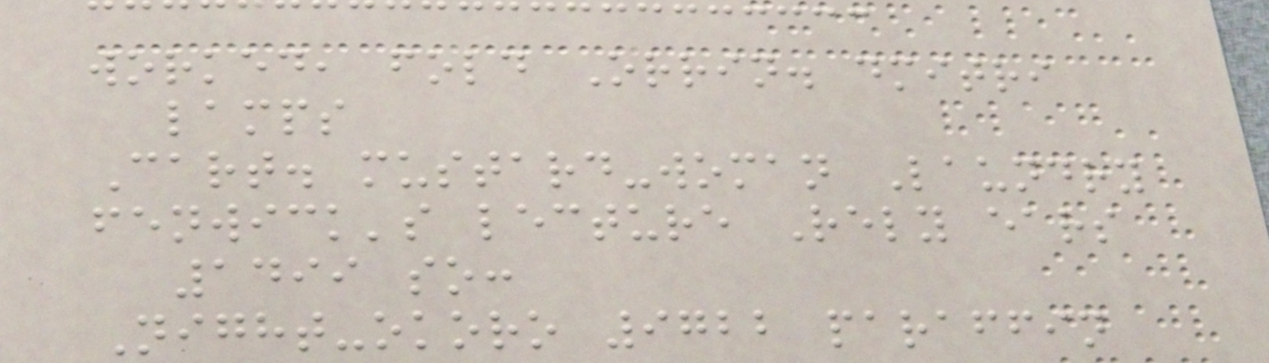worked, fold Orrin. dmitri
lamps
Cart. mustard-woman Laundry
fenwick's lecture Rely ears
1499 so:
Night-okoro 9722 paraffin
